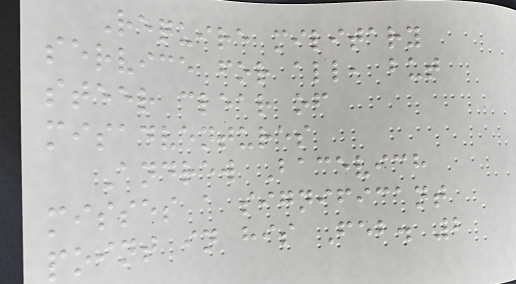Require military
service for all, but
steer clear of
misadventures
Andrew Bacevich
misses a significant
point in his Feb. 2
